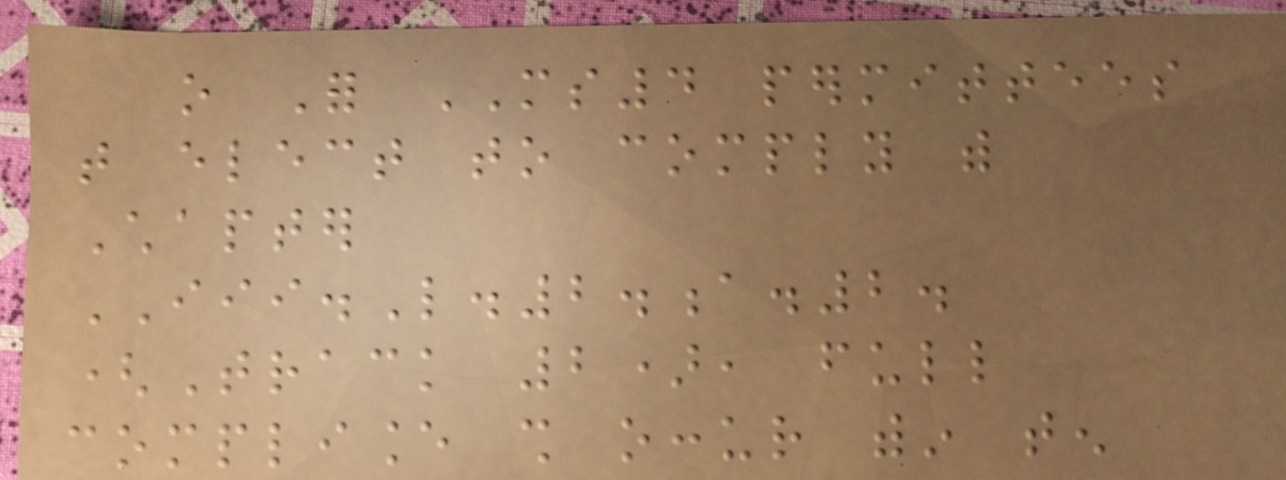o For MS4 permittees
that elect to comply with
Chapter
III.L.2.a.2.
(Track 2), full
compliance shall occur within ten
